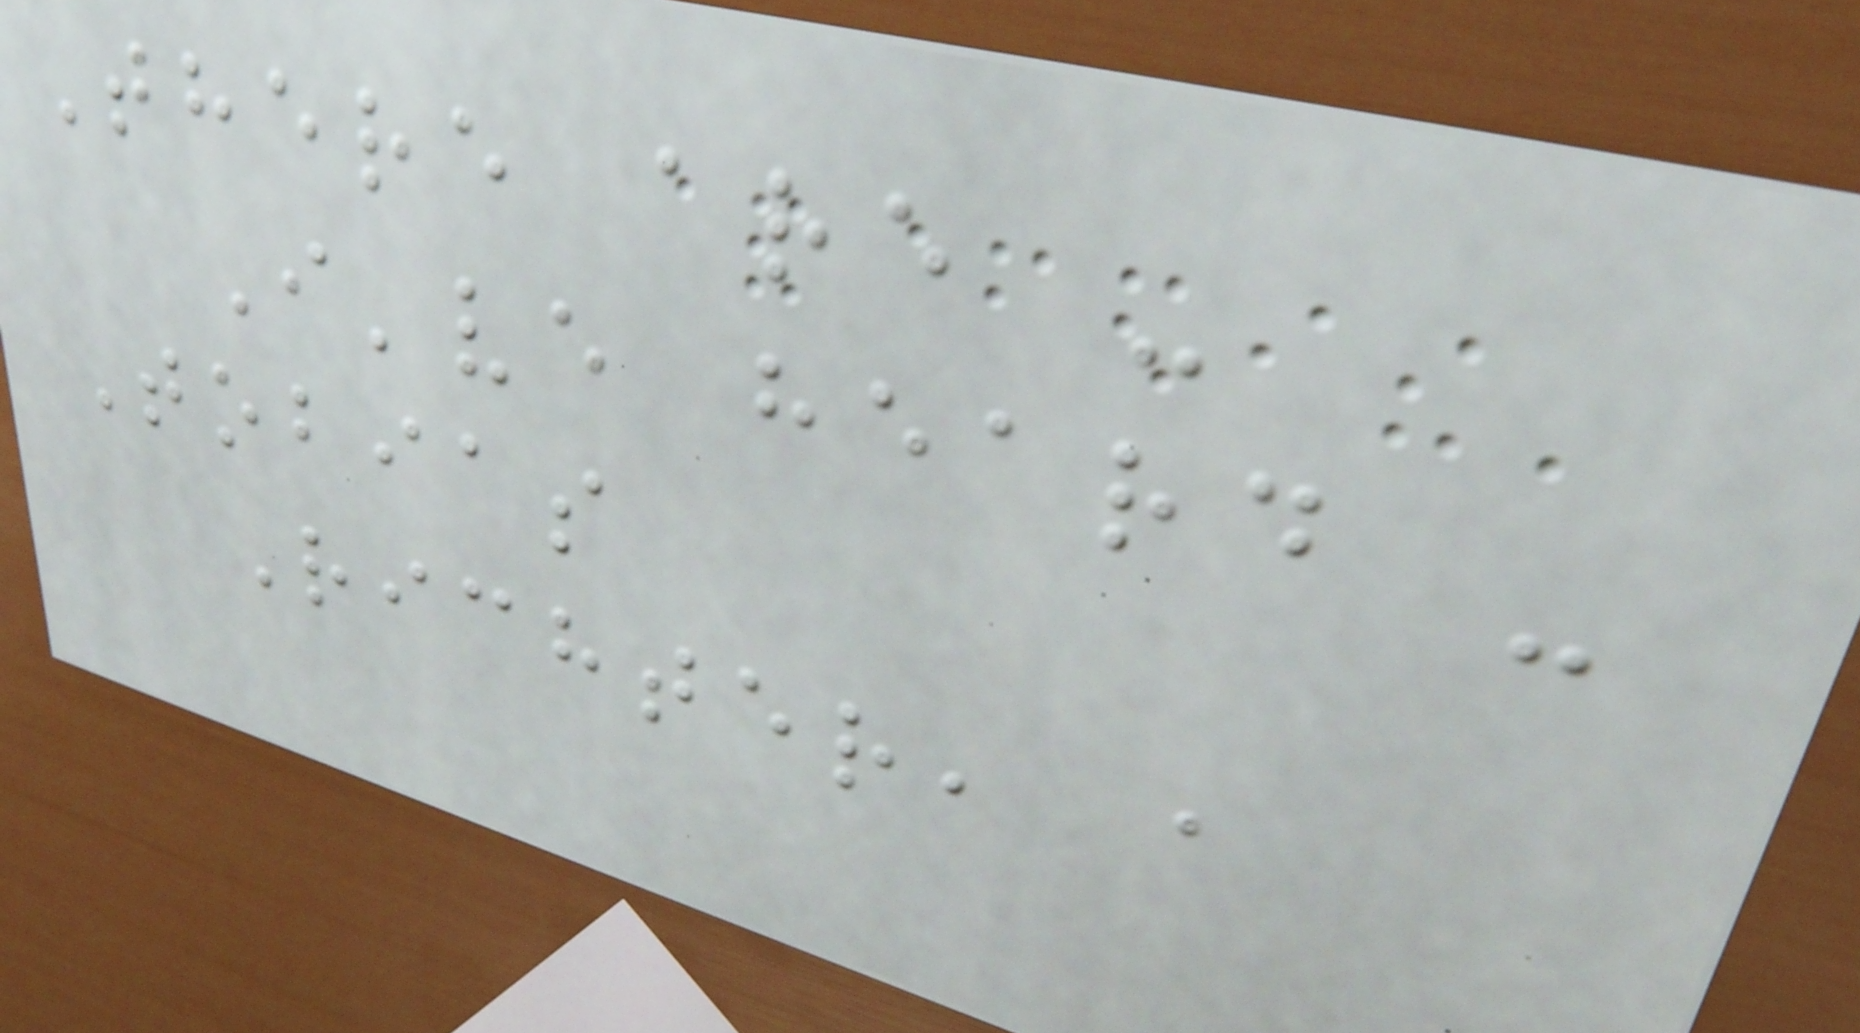There are -
I've heard -
Tobias
Richter, a
